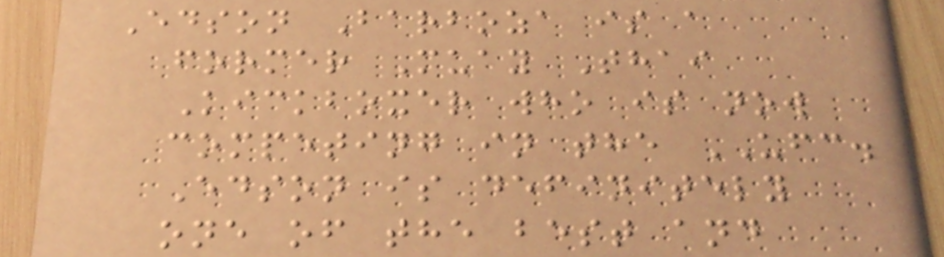Edson Barboza is a
former Muay Thai
Kickboxer who is now
competing in the UFC.
Edson is definitely
one of the best and
